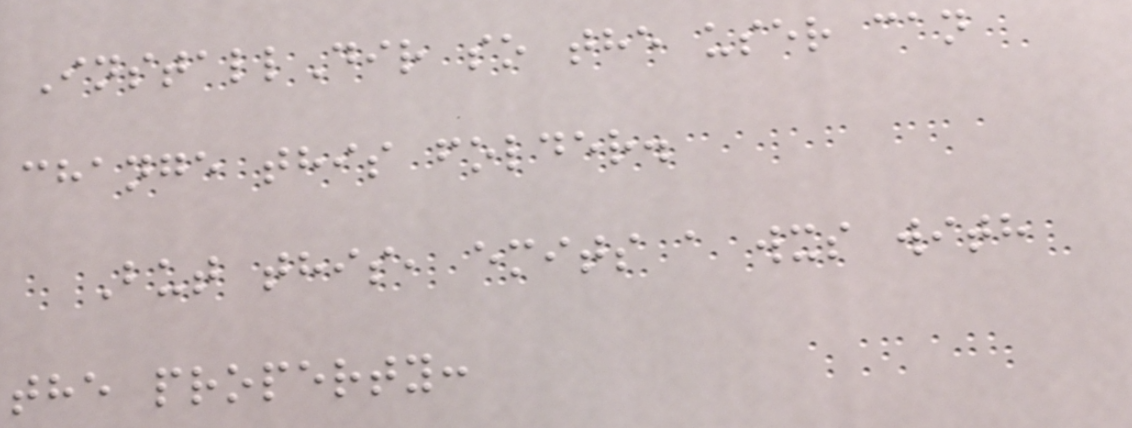InstallDir so the user can
change this folder.
But this, emits a wxs with
the property:
